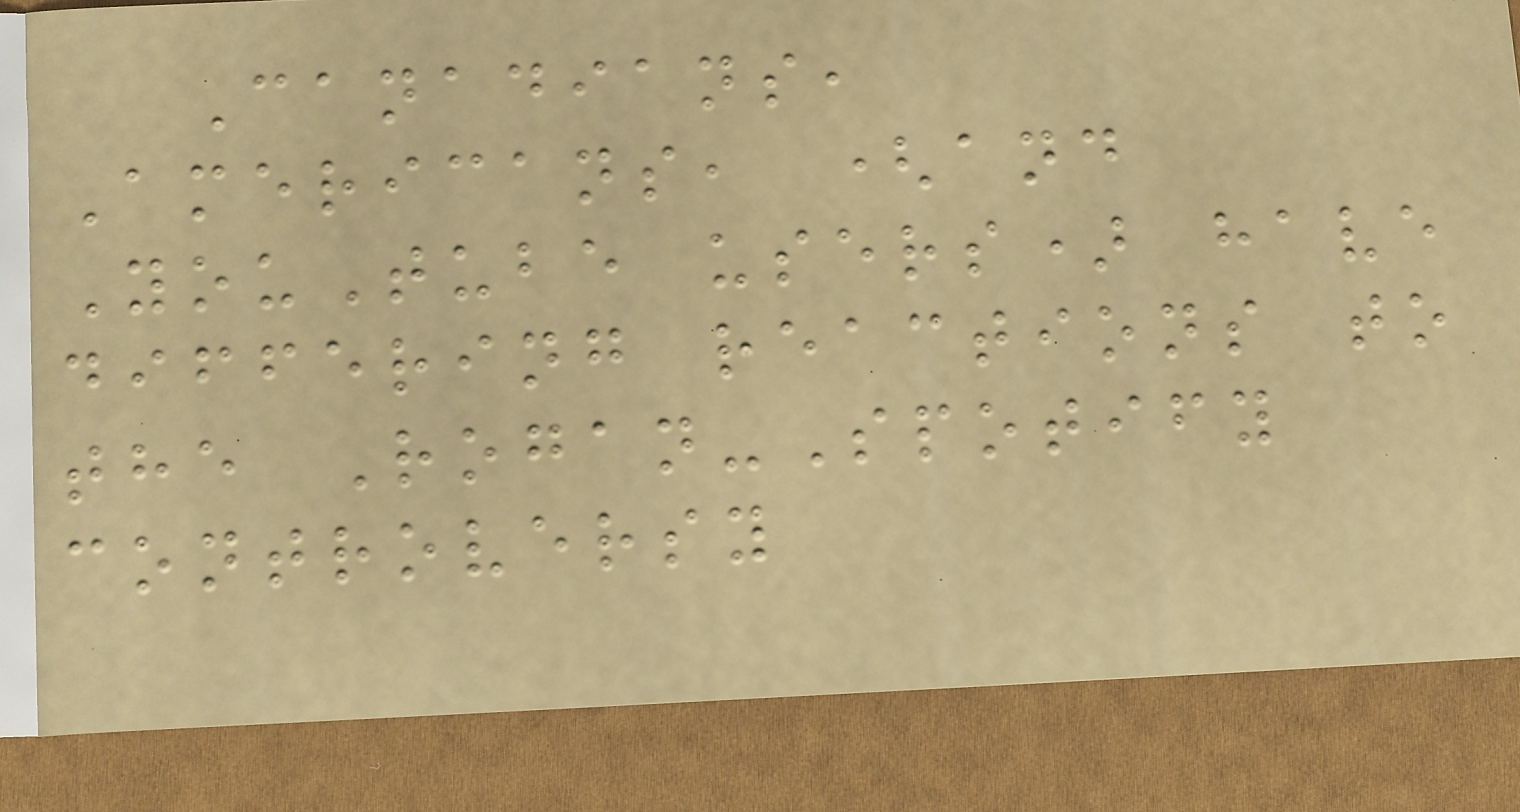Canadians,
Americans, (and
YouTube users) have
differing reactions to
the Rogan-Spotify
controversy
